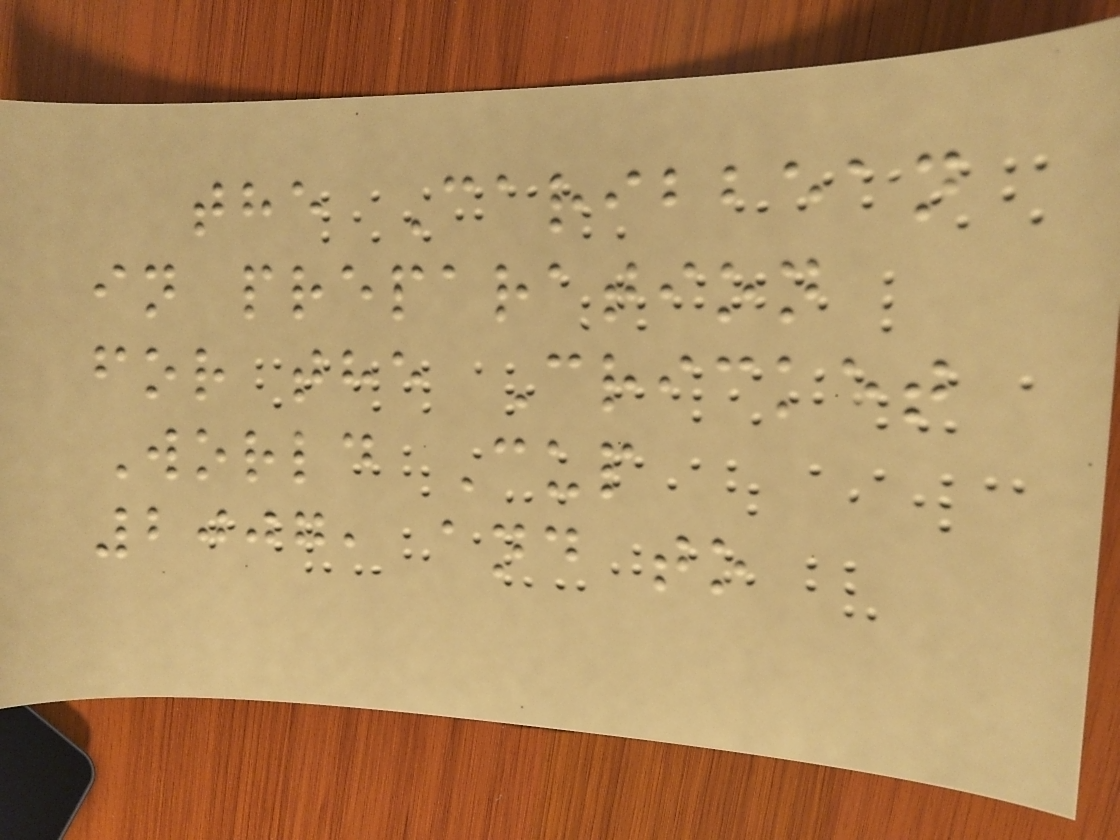the Caribbean
in preparation
for the Cricket
World Cup
2007, and to
